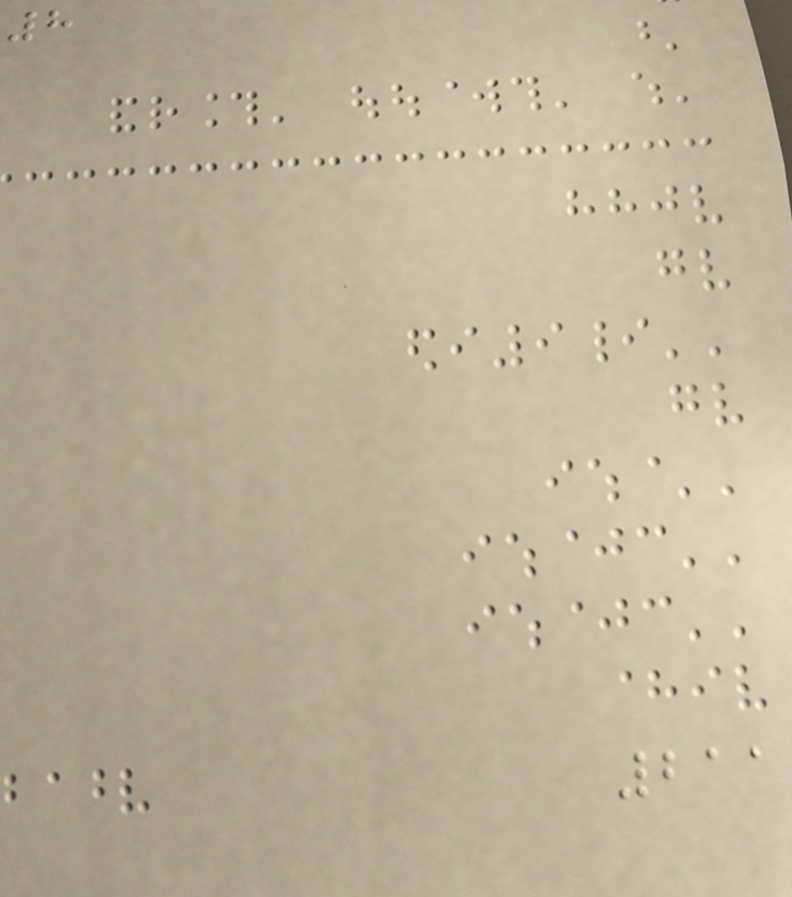8
211
